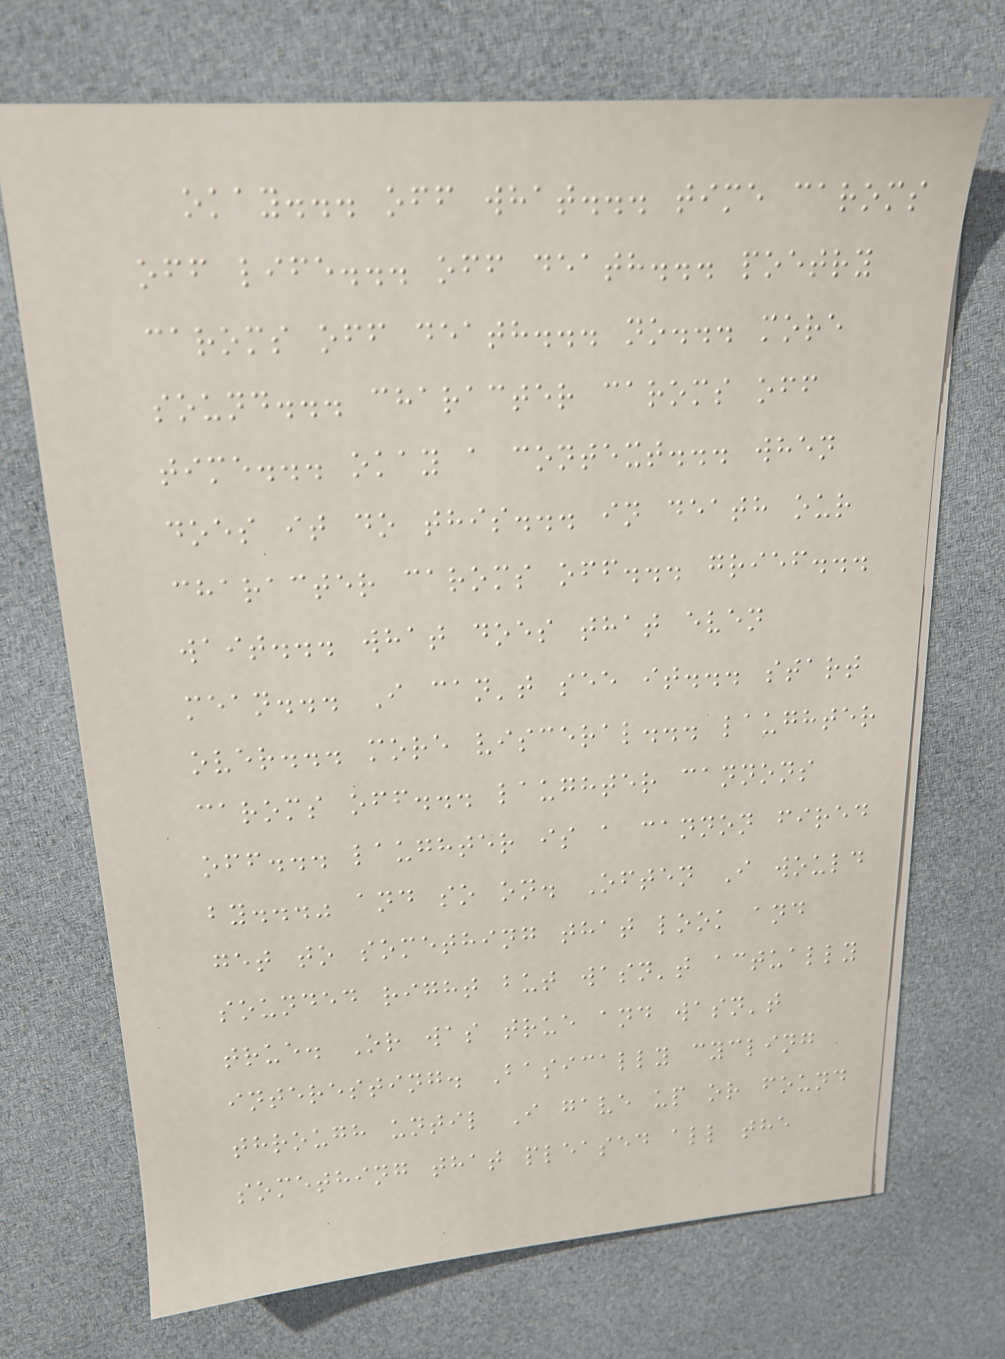okay... off what... time caroms
off life... off death... poetry
caroms off death... no... more
sound... character caroms off
time... okay a context... when
does it do this... in death our
character caroms off... grief...
wait... what does that even
mean... I can't see it... start
over... more visceral... laughter
caroms off... laughter cannons
off... laughter is a cannon fired
by..." and so on. Often I would
get to something that look and
sounded right but wasn't actually
true. Or was true and wasn't
interesting. Basically cycling
through until I gave up or found
something that pleased all the
